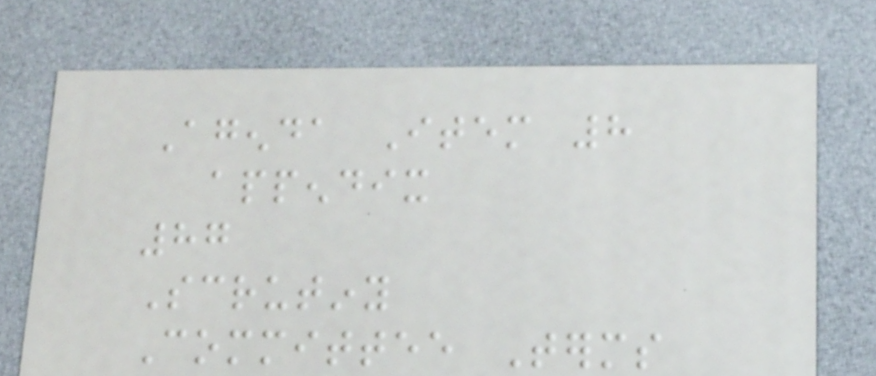Agenda Item 8
appendix
87
Scrutiny
Committee Terms
